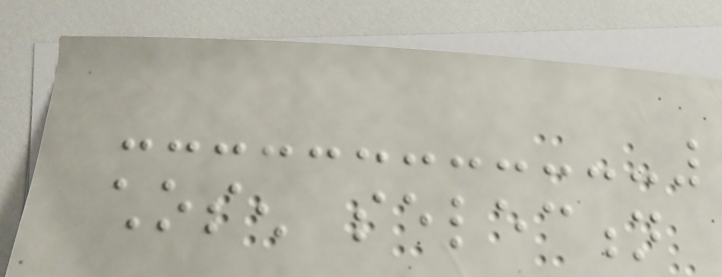chosen selection
